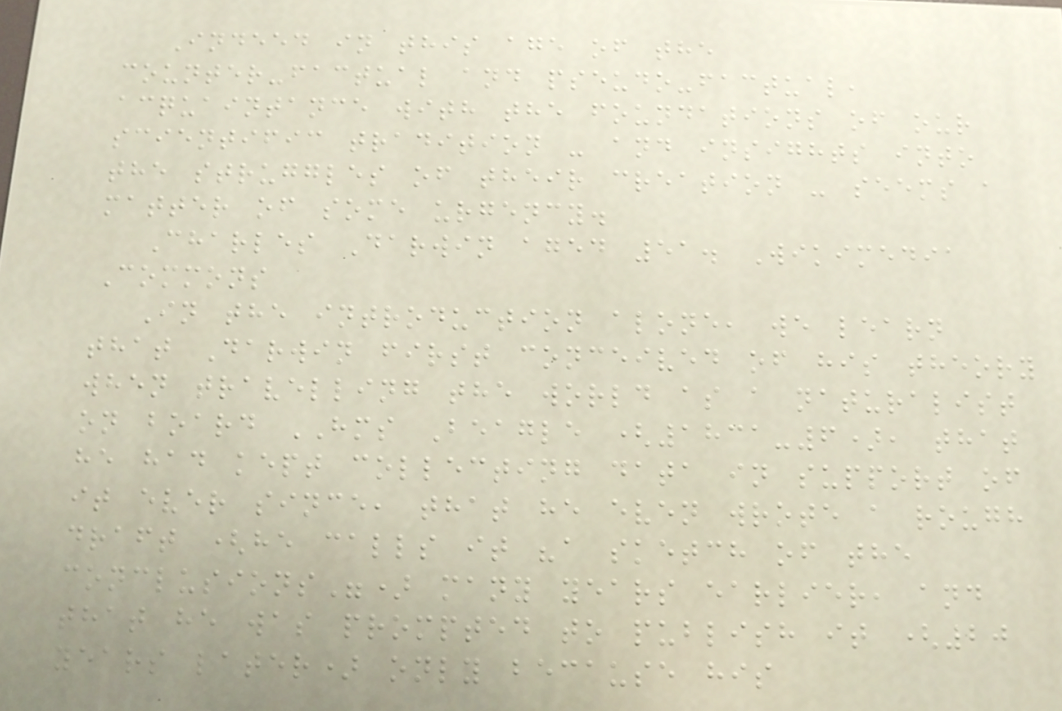Indeed in this age of the
counter-factual and pseudo-factual,
acquaintance with the foundations of our
scientific tradition - and insights into
the struggles of their creation - seems a
matter of some urgency.
Charles Darwin aged 51. Wikimedia
Commons
In the introduction alone, we learn
that Darwin first conceived of his theory
when travelling the world as a naturalist
on board HMS Beagle (1831-6), that
he had kept collecting data in support of
it ever since, that he even wrote a rough
draft (he calls it "a sketch of the
conclusions") many years earlier, and
that he was prompted to publish it (20
years later) only because his
